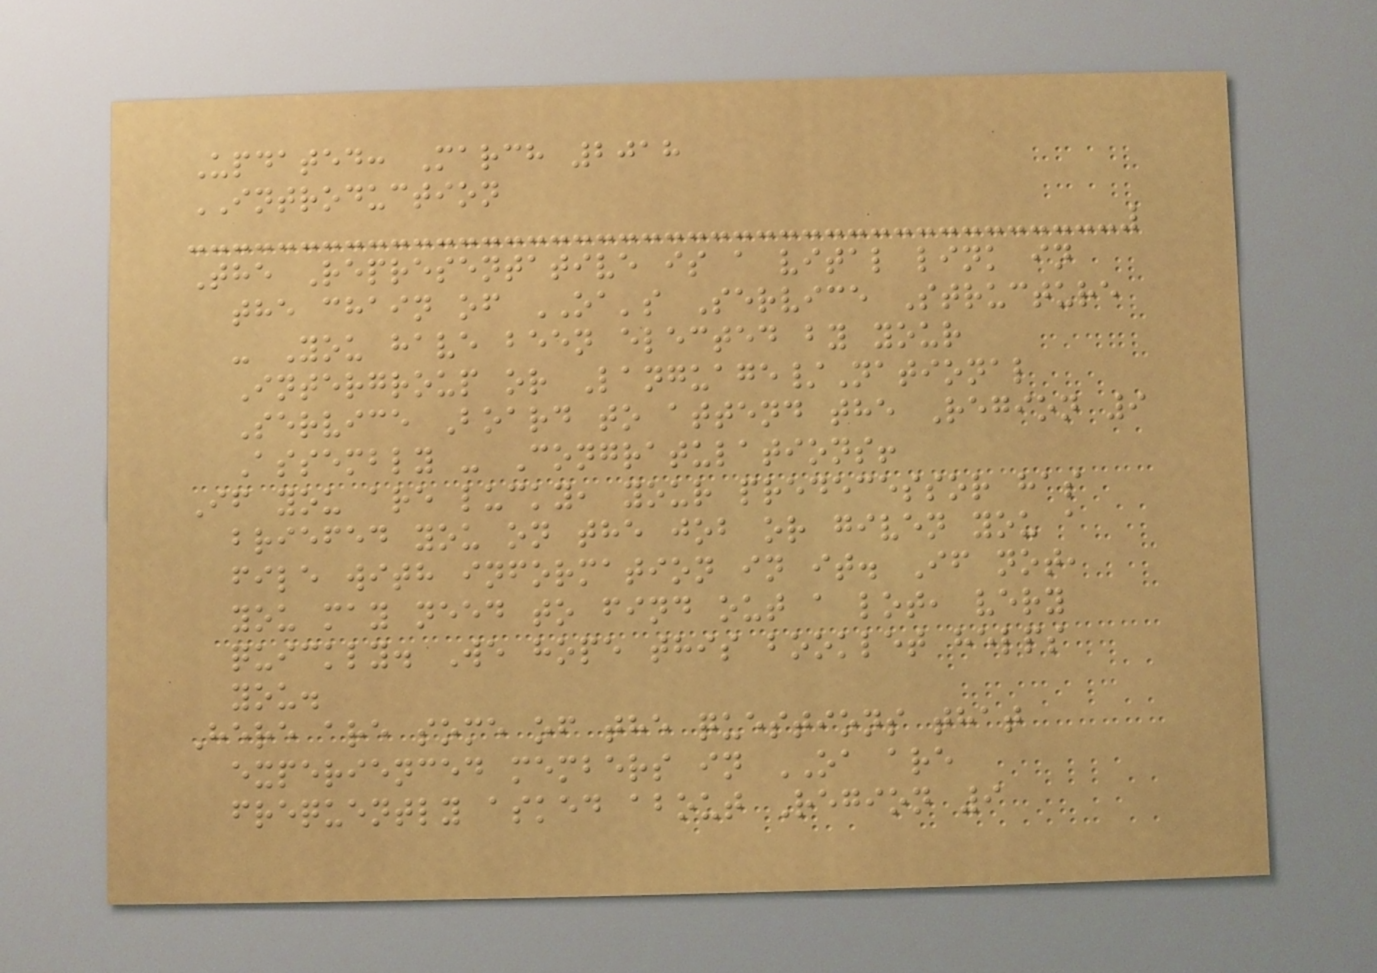Updated: March 2018
INTRODUCTION
The Representative is a vital link in
the chain of OA's Service Structure
- You have been elected by your
Intergroup or Language/National
Service Board to attend the Region 9
Assembly - Congratulations!
If you are lucky, your predecessor has
briefed you on the job or given you a
file with information in it. If not,
you may need to find out a lot, very
quickly. We hope this booklet helps
you.
Here are some of the questions that
experienced members in OA are
frequently asked about Region 9
